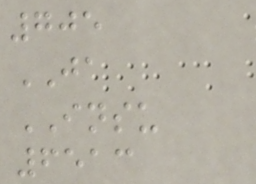705
JA
INSU
6513
